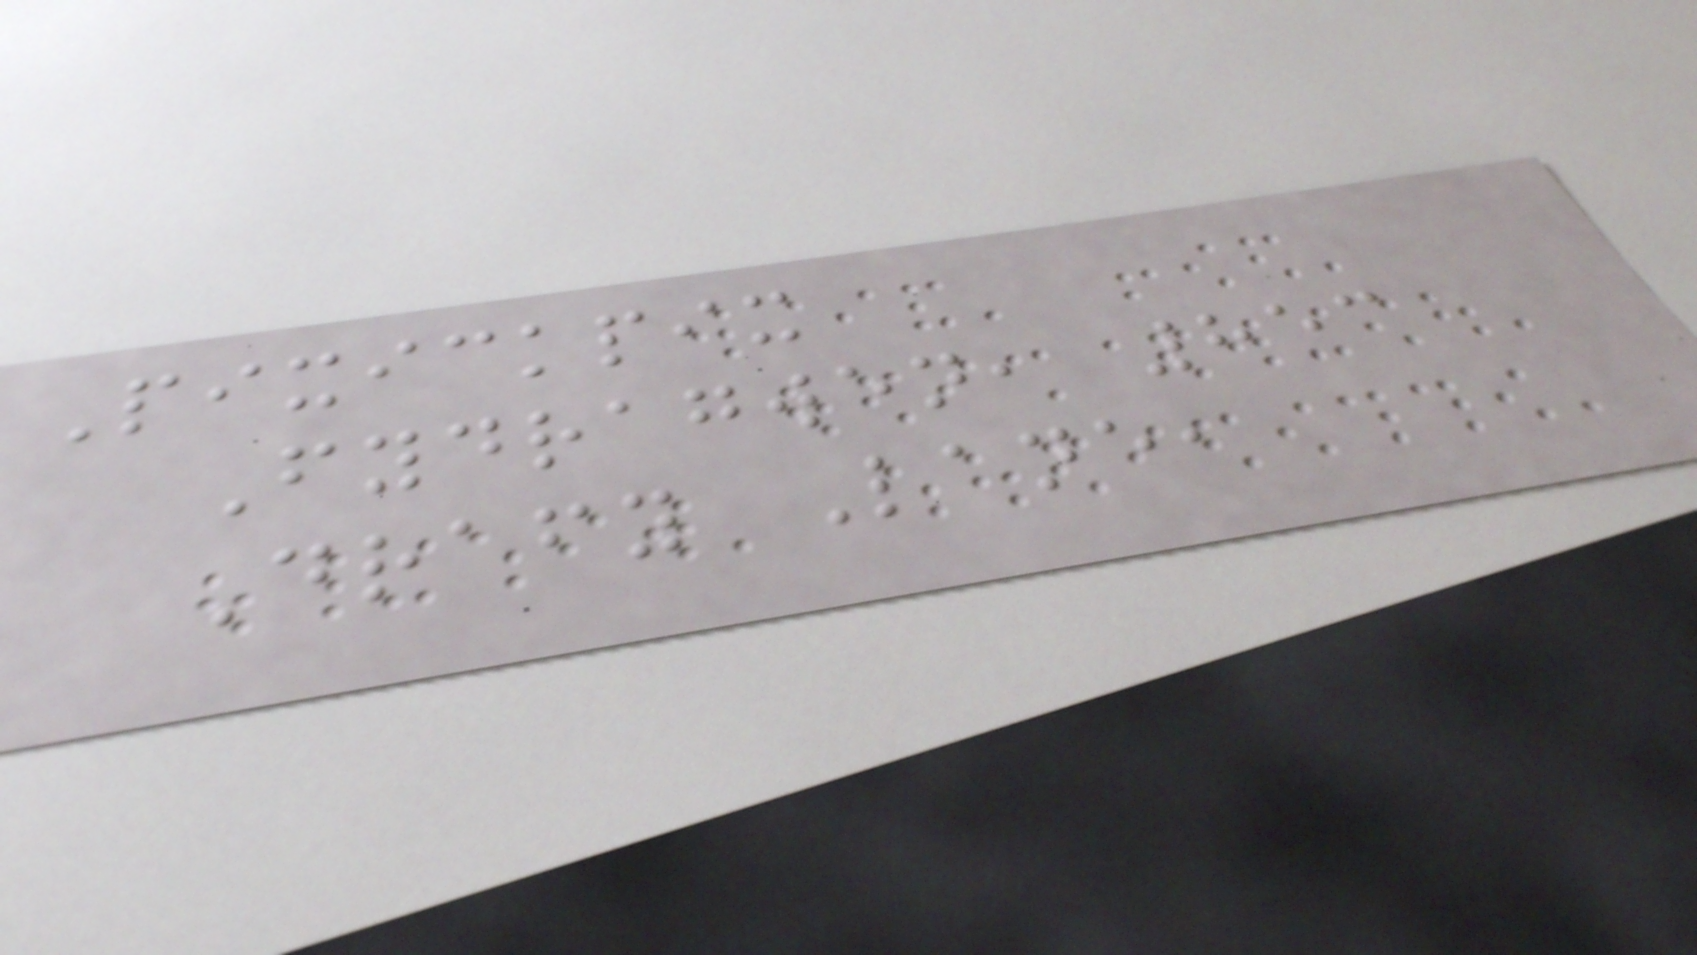Pixickpix
Fydragwen, 853
Drafy Lane,
